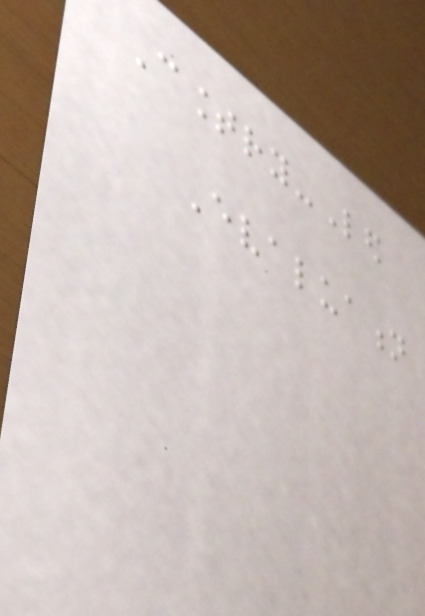Country-Led
Evaluation
